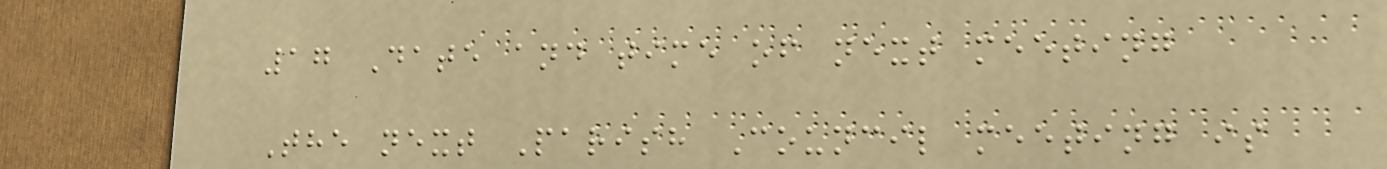17 Date and time of next meeting
The next Parish Council meeting is
